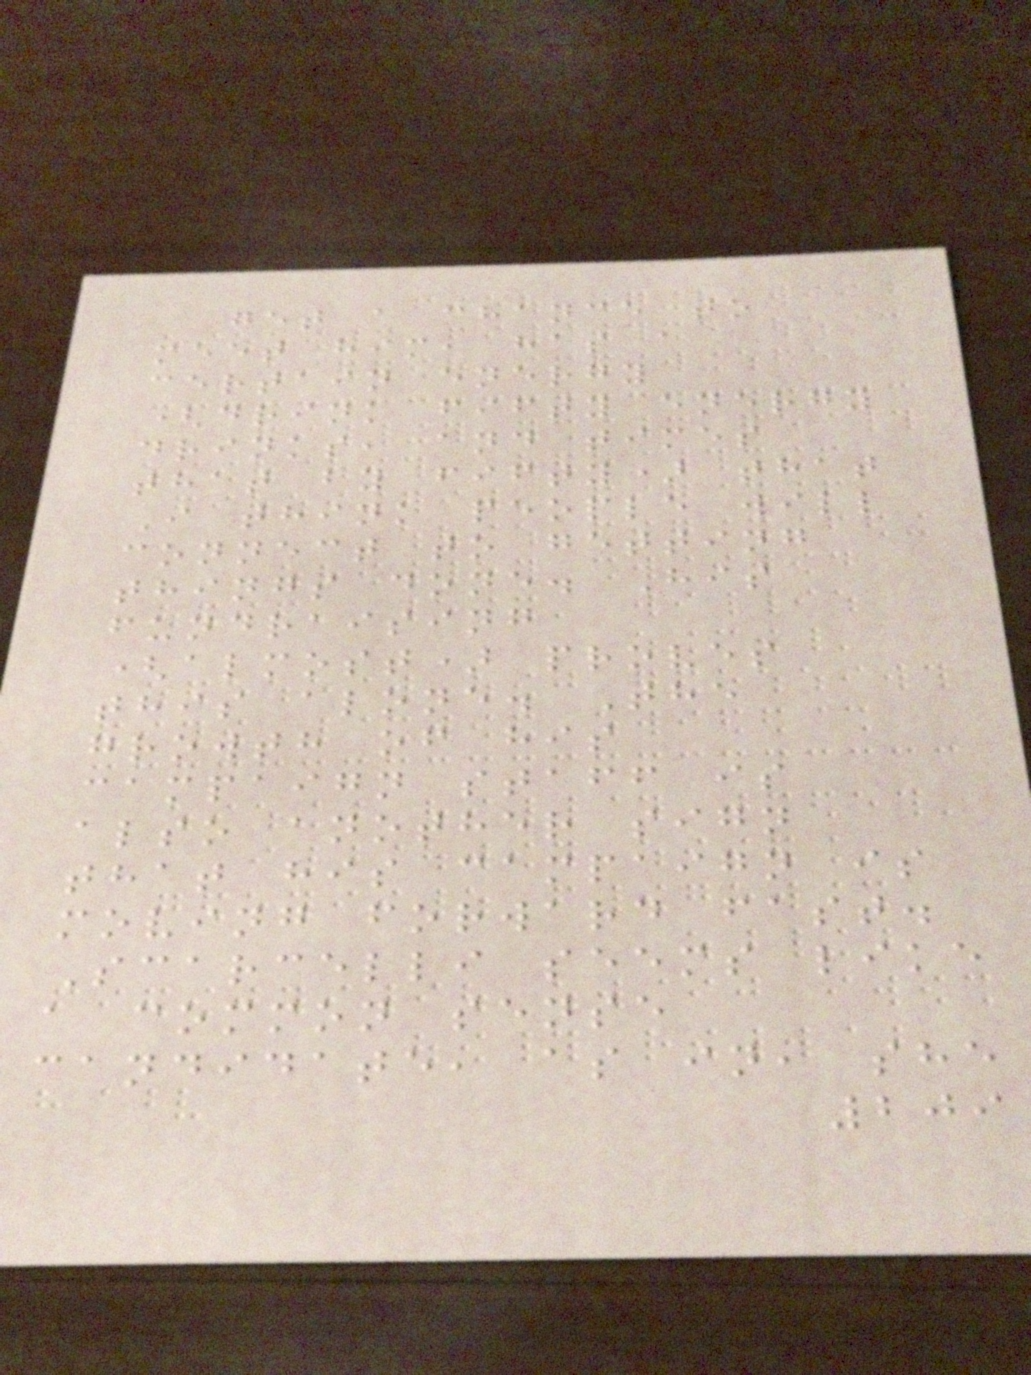get a chance to
meet him, has a
certain energy
(drink fifty energy
drinks, and times
that by fifty) that
I think people will
connect to getting
things done. His
fundraising
(almost) proves
this alone. The
growth of his
campaign staff is
also another sign
that his campaign is
moving forward fast.
Scarcelli seems like
a common sense
candidate, as in, she
209
